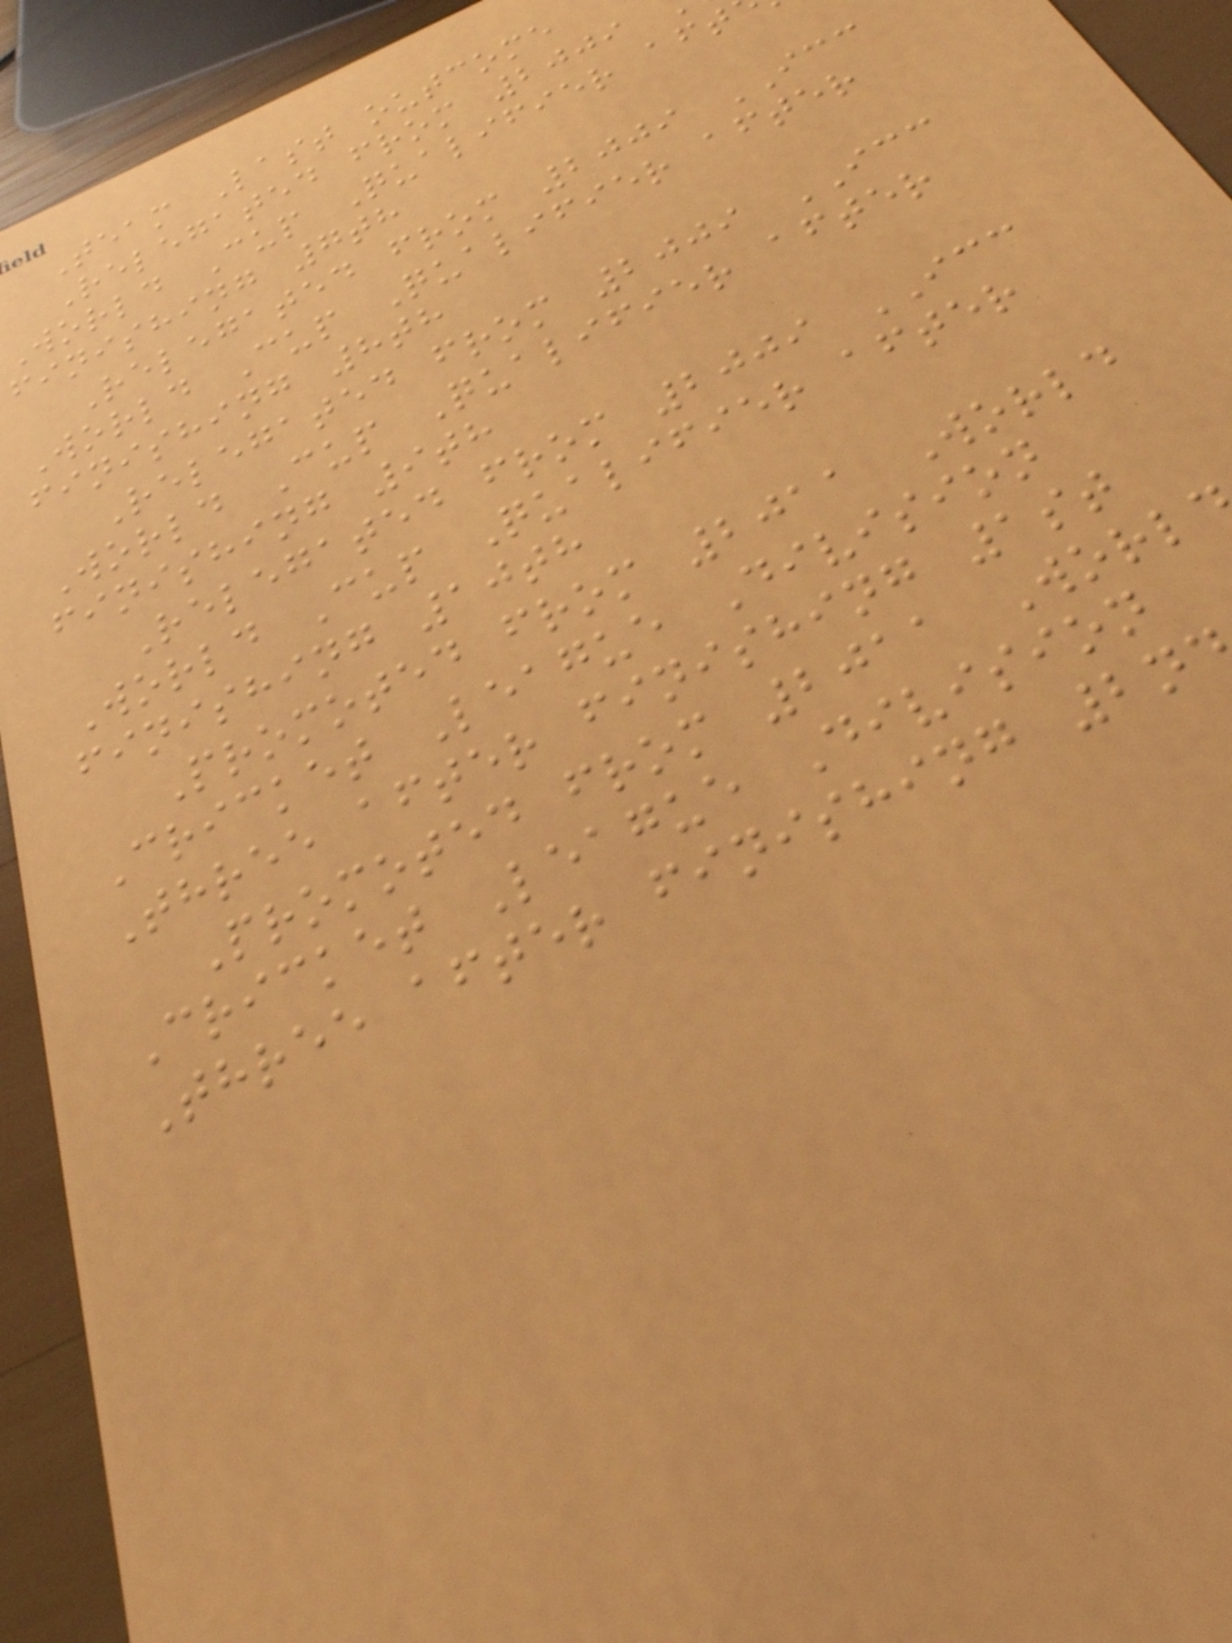Team Last outcome
Relegated from 2009
World Cup Qualifier aft
finishing 7th
Relegated from 2009 ICC
World Cup Qualifier after
finishing 8th
Relegated from 2009 ICC
World Cup Qualifier after
finishing 9th
Relegated from 2009 ICC
World Cup Qualifier after
finishing 10th
Promoted from 2011 World
Cricket League Division
Three after finishing 1st
Promoted from 2011 Worl
Cricket League Division
Three after finishing 2n
